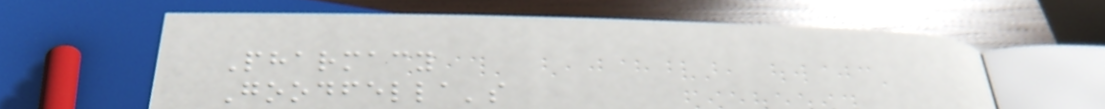Pharmacy
Goodfella's
